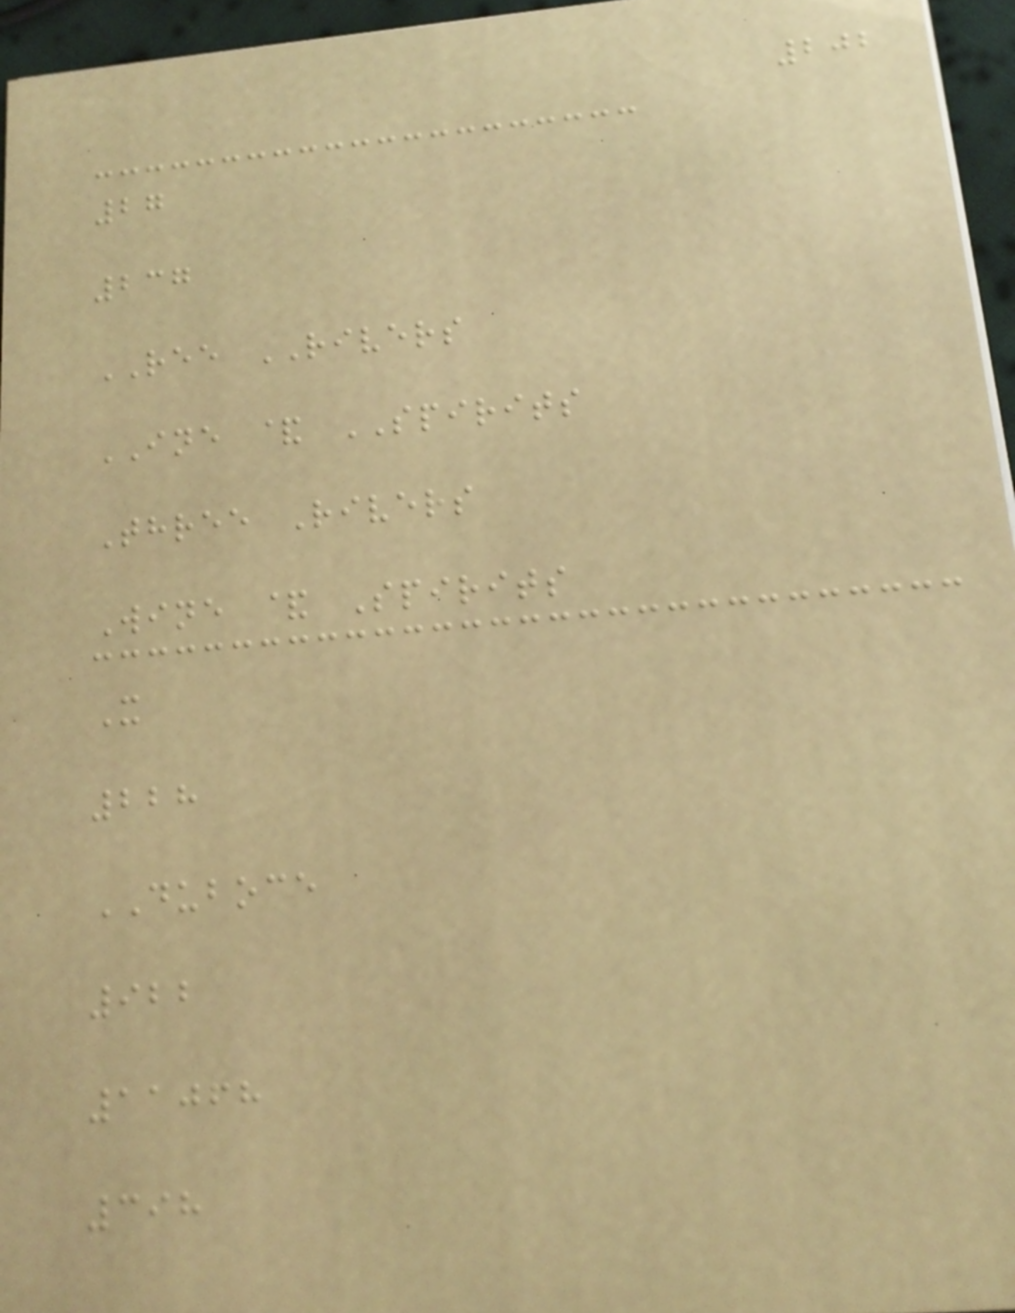202
27
237
REE RIVERS
INE & SPIRITS
Three Rivers
Wine & Spirits
X
228
DUBOCE
922
11068
398
